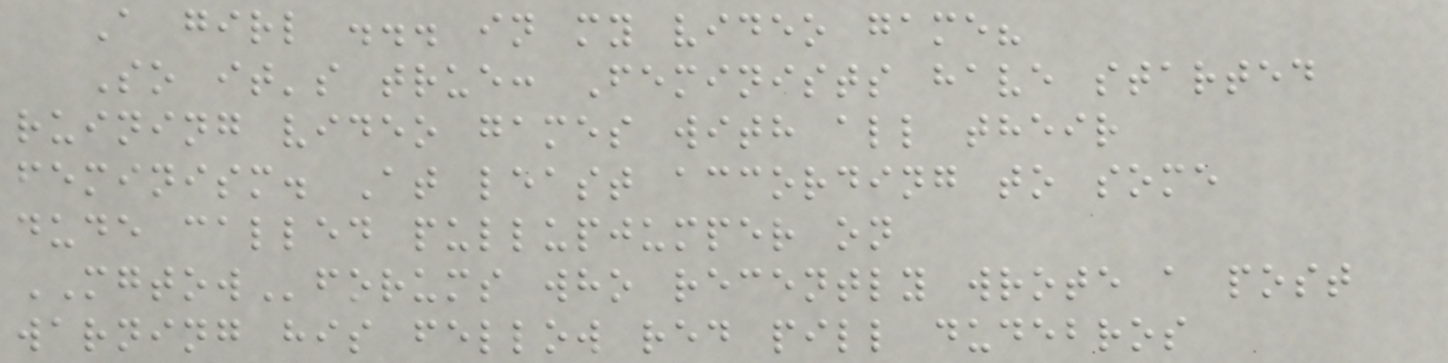A girl ... in my video game?
So it's true: Feminists have started
ruining video games with all their
feminism. At least according to some
dude called pullupjumper on
MGTOWforums who recently wrote a post
warning his fellow red pill dudebros
